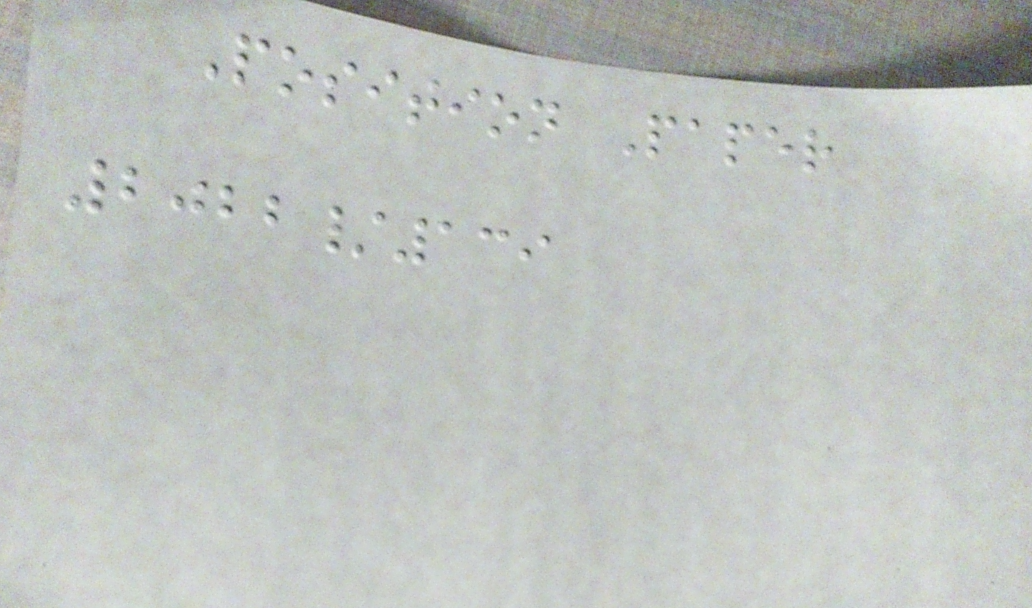Position Paper
2022/139
